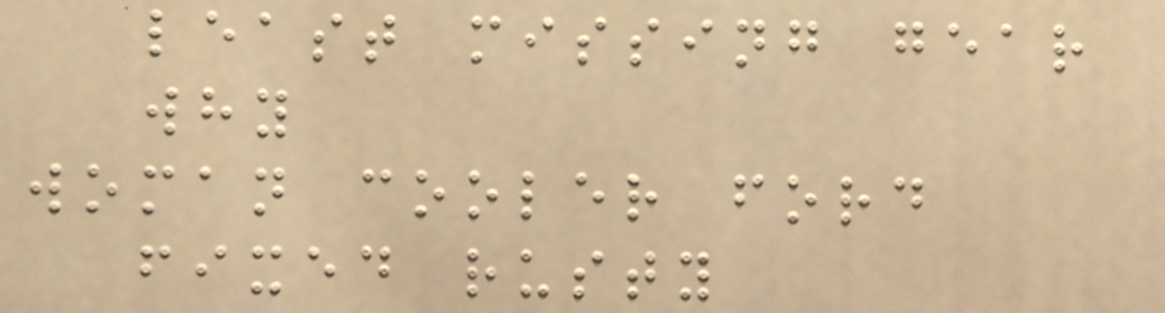least missing gear
why
woman cooler ford
fixed rusty
